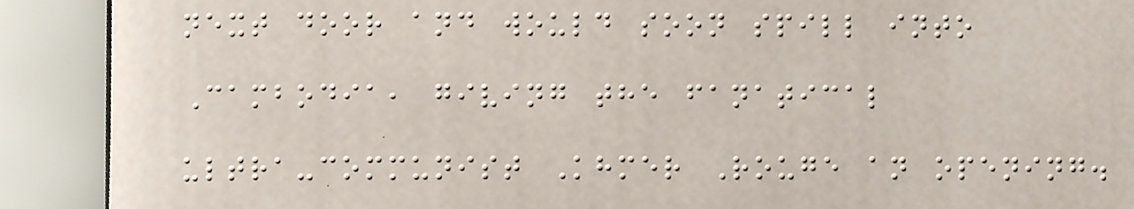next door and would soon spill into
Cambodia, giving the fanatical
ultra-communist Khmer Rouge an opening.
